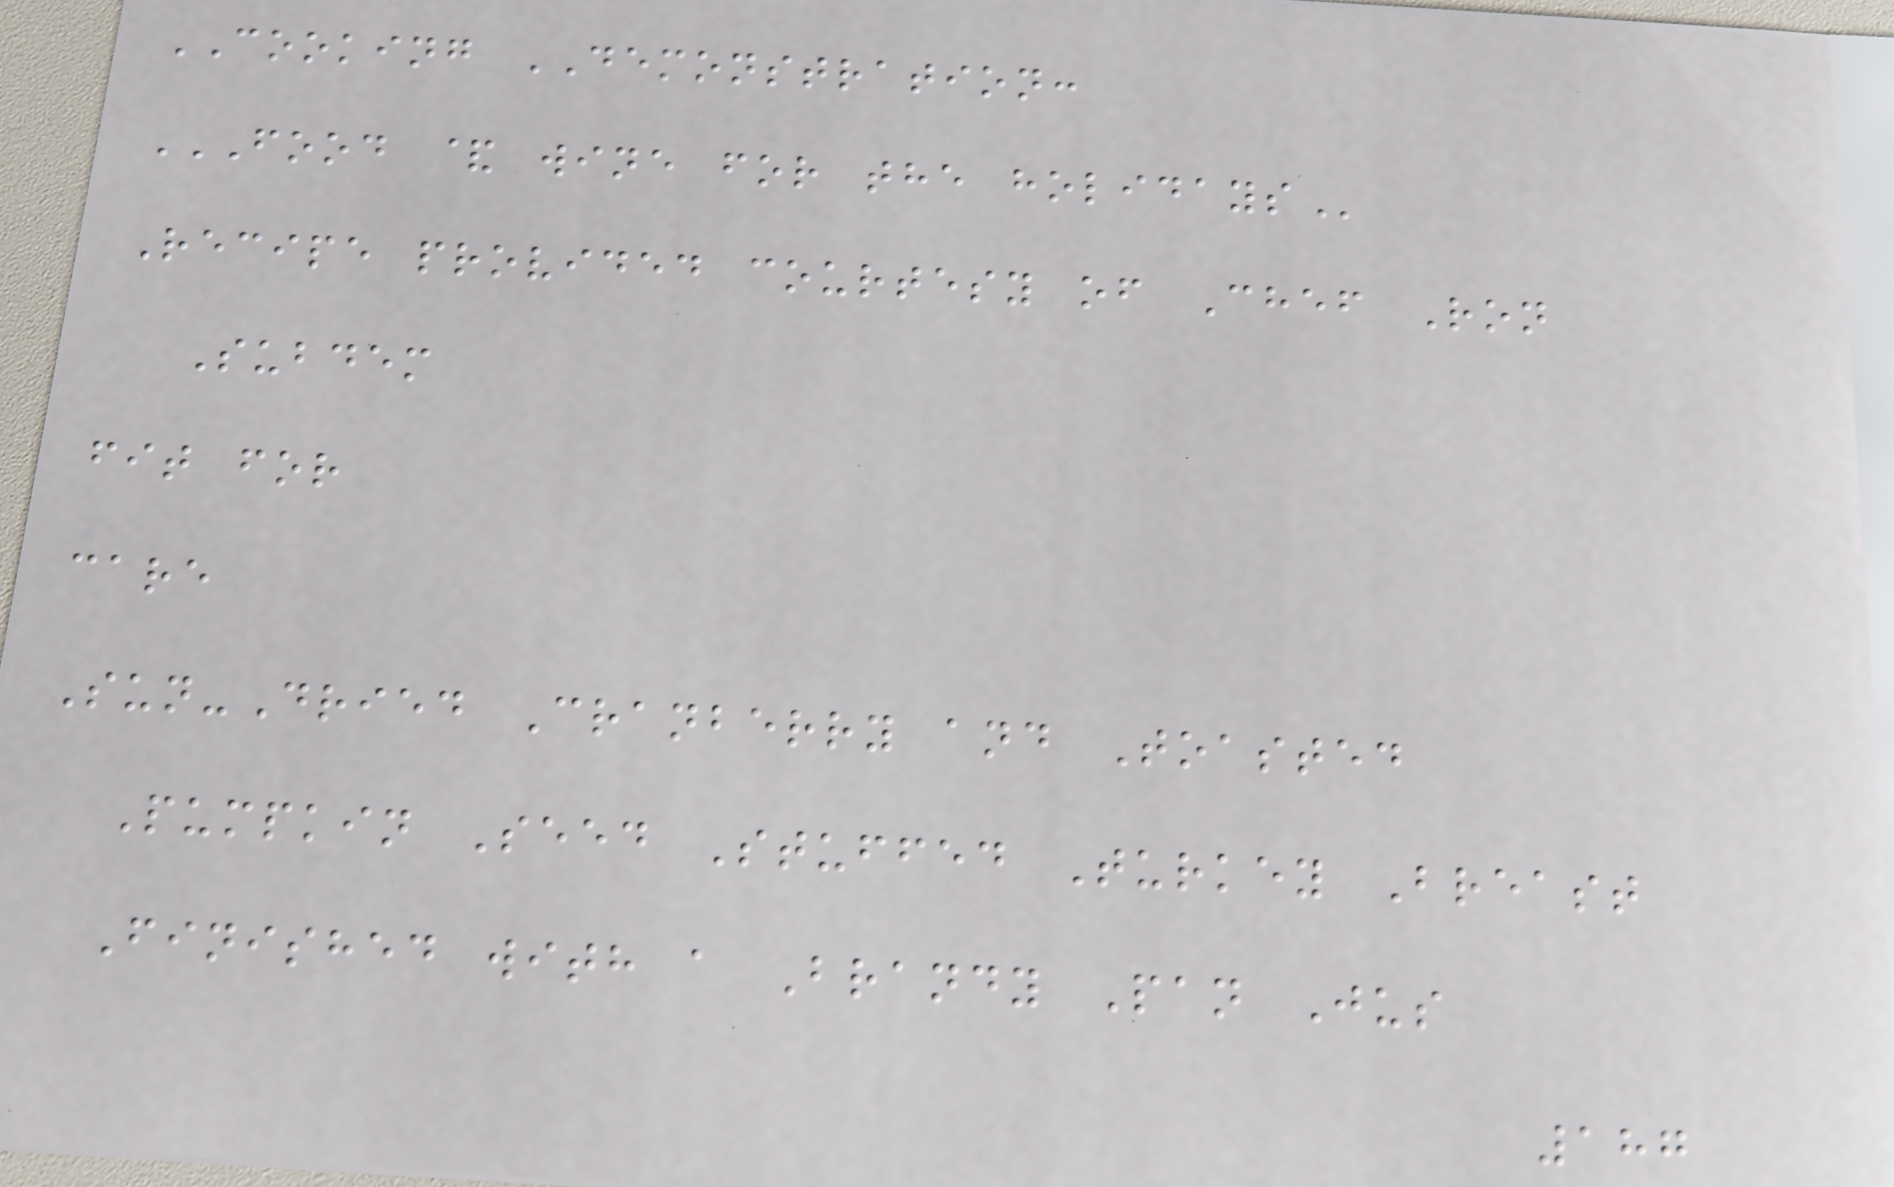COOKING DEMONSTRATION:
FOOD & WINE FOR THE HOLIDAYS
Recipe provided courtesy of Chef Ron
Subdem
fit for
care
Sun-Dried Cranberry and Toasted
Pumpkin Seed Stuffed Turkey Breast
Finished with a Brandy Pan Jus
187
